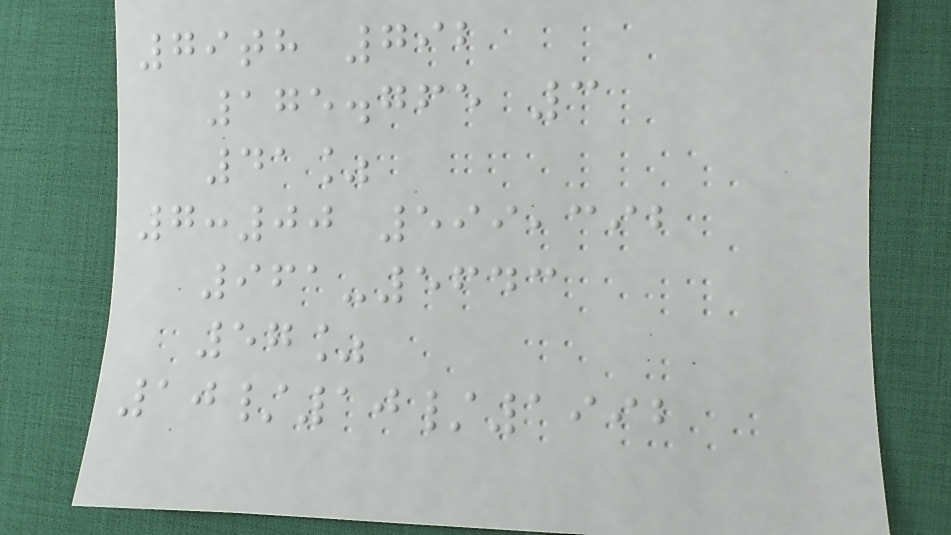79th 792
175.765 3
41%
7:00 599,392
961-5643
57%
10/10/1992
